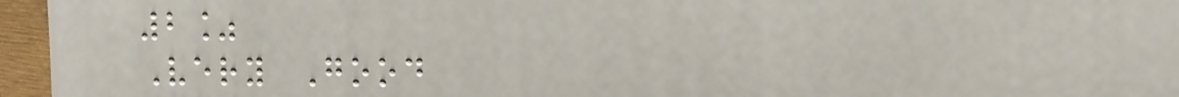2%
Very Good
